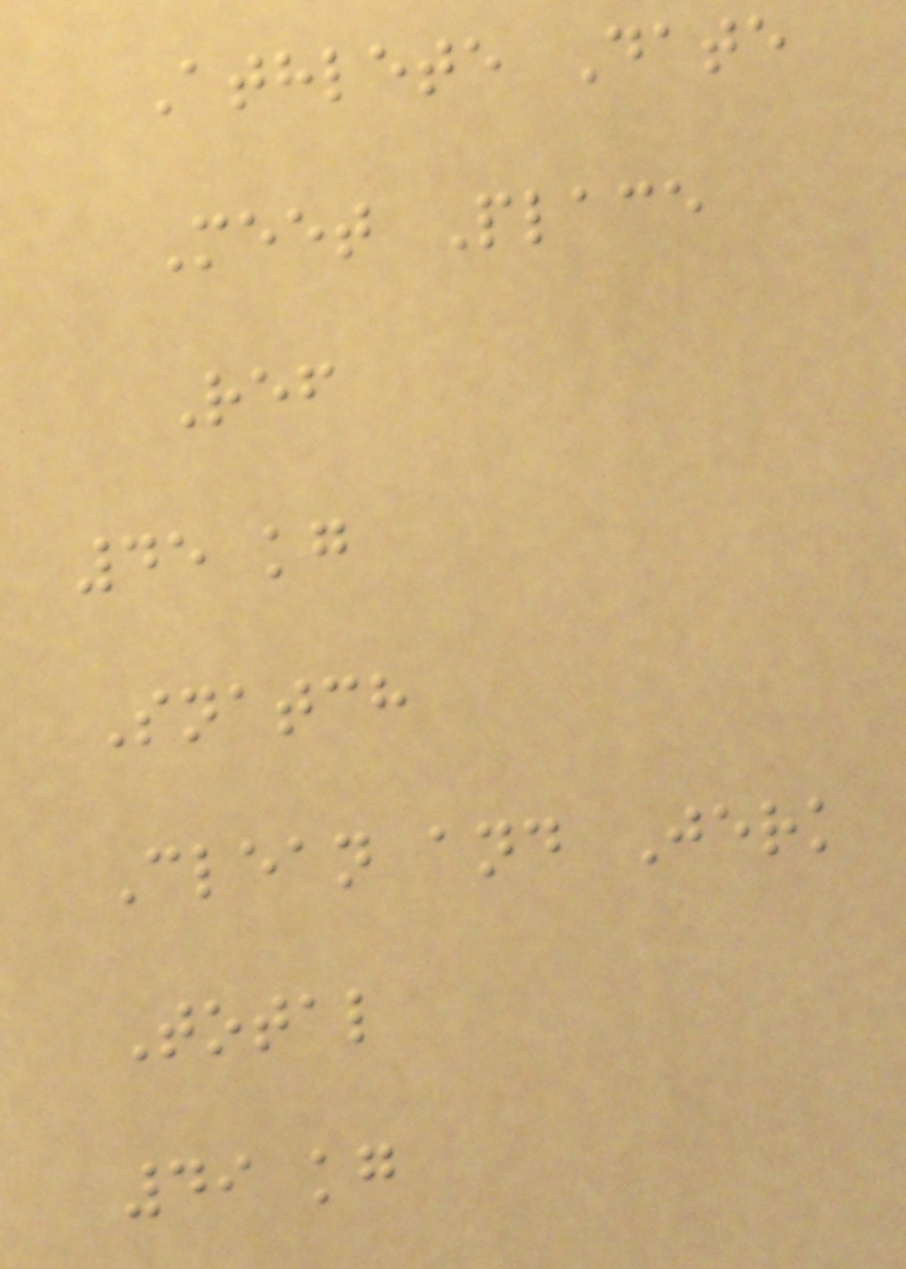Athlete Date
Meet Place
Ref
45 kg
Snatch
Clean and Jerk
Total
49 kg
